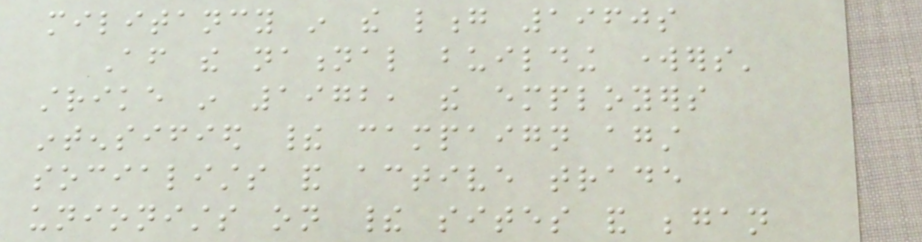militancy in the long 1960s
After the national building workers'
strike in 1972, the employers
intensified their campaign against
socialists and active trade
unionists on their sites and began
